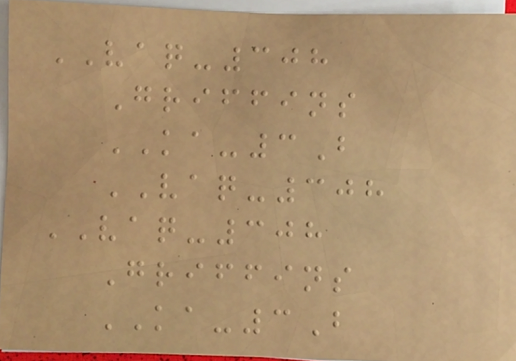VAQ-308
Griffins
KA-3B
VAQ-308
VAQ-308
Griffins
KA-3B
